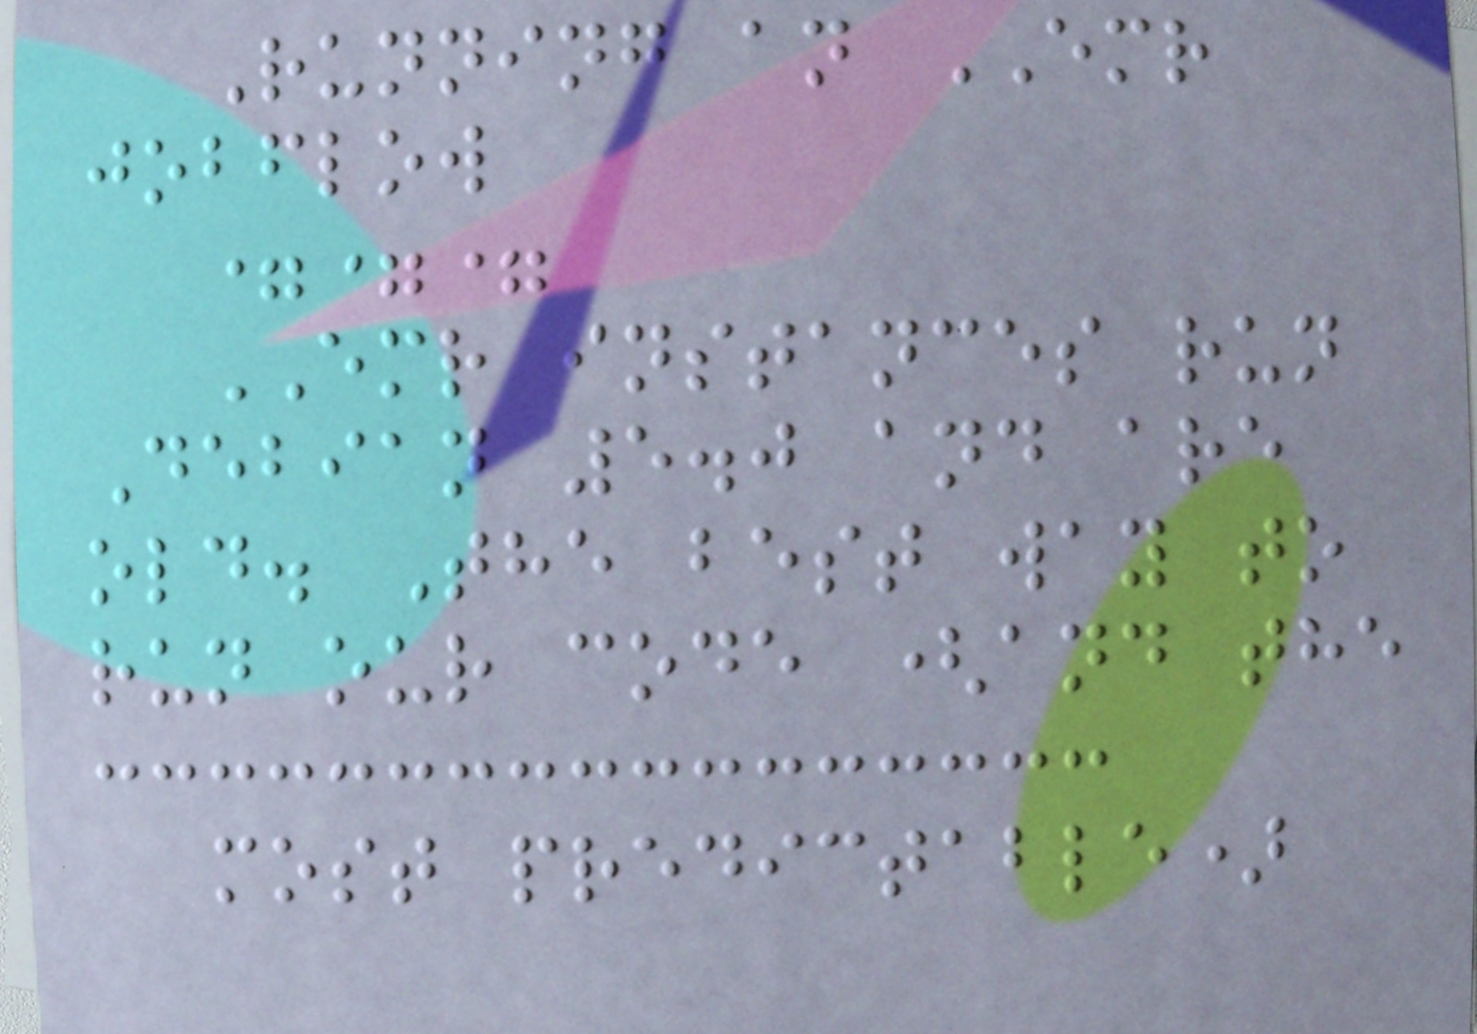Running an EMR
jobflow
===
EMR instances run
Debian 5.0 and are
old. The best way to
run our code (and the
most predictable)
